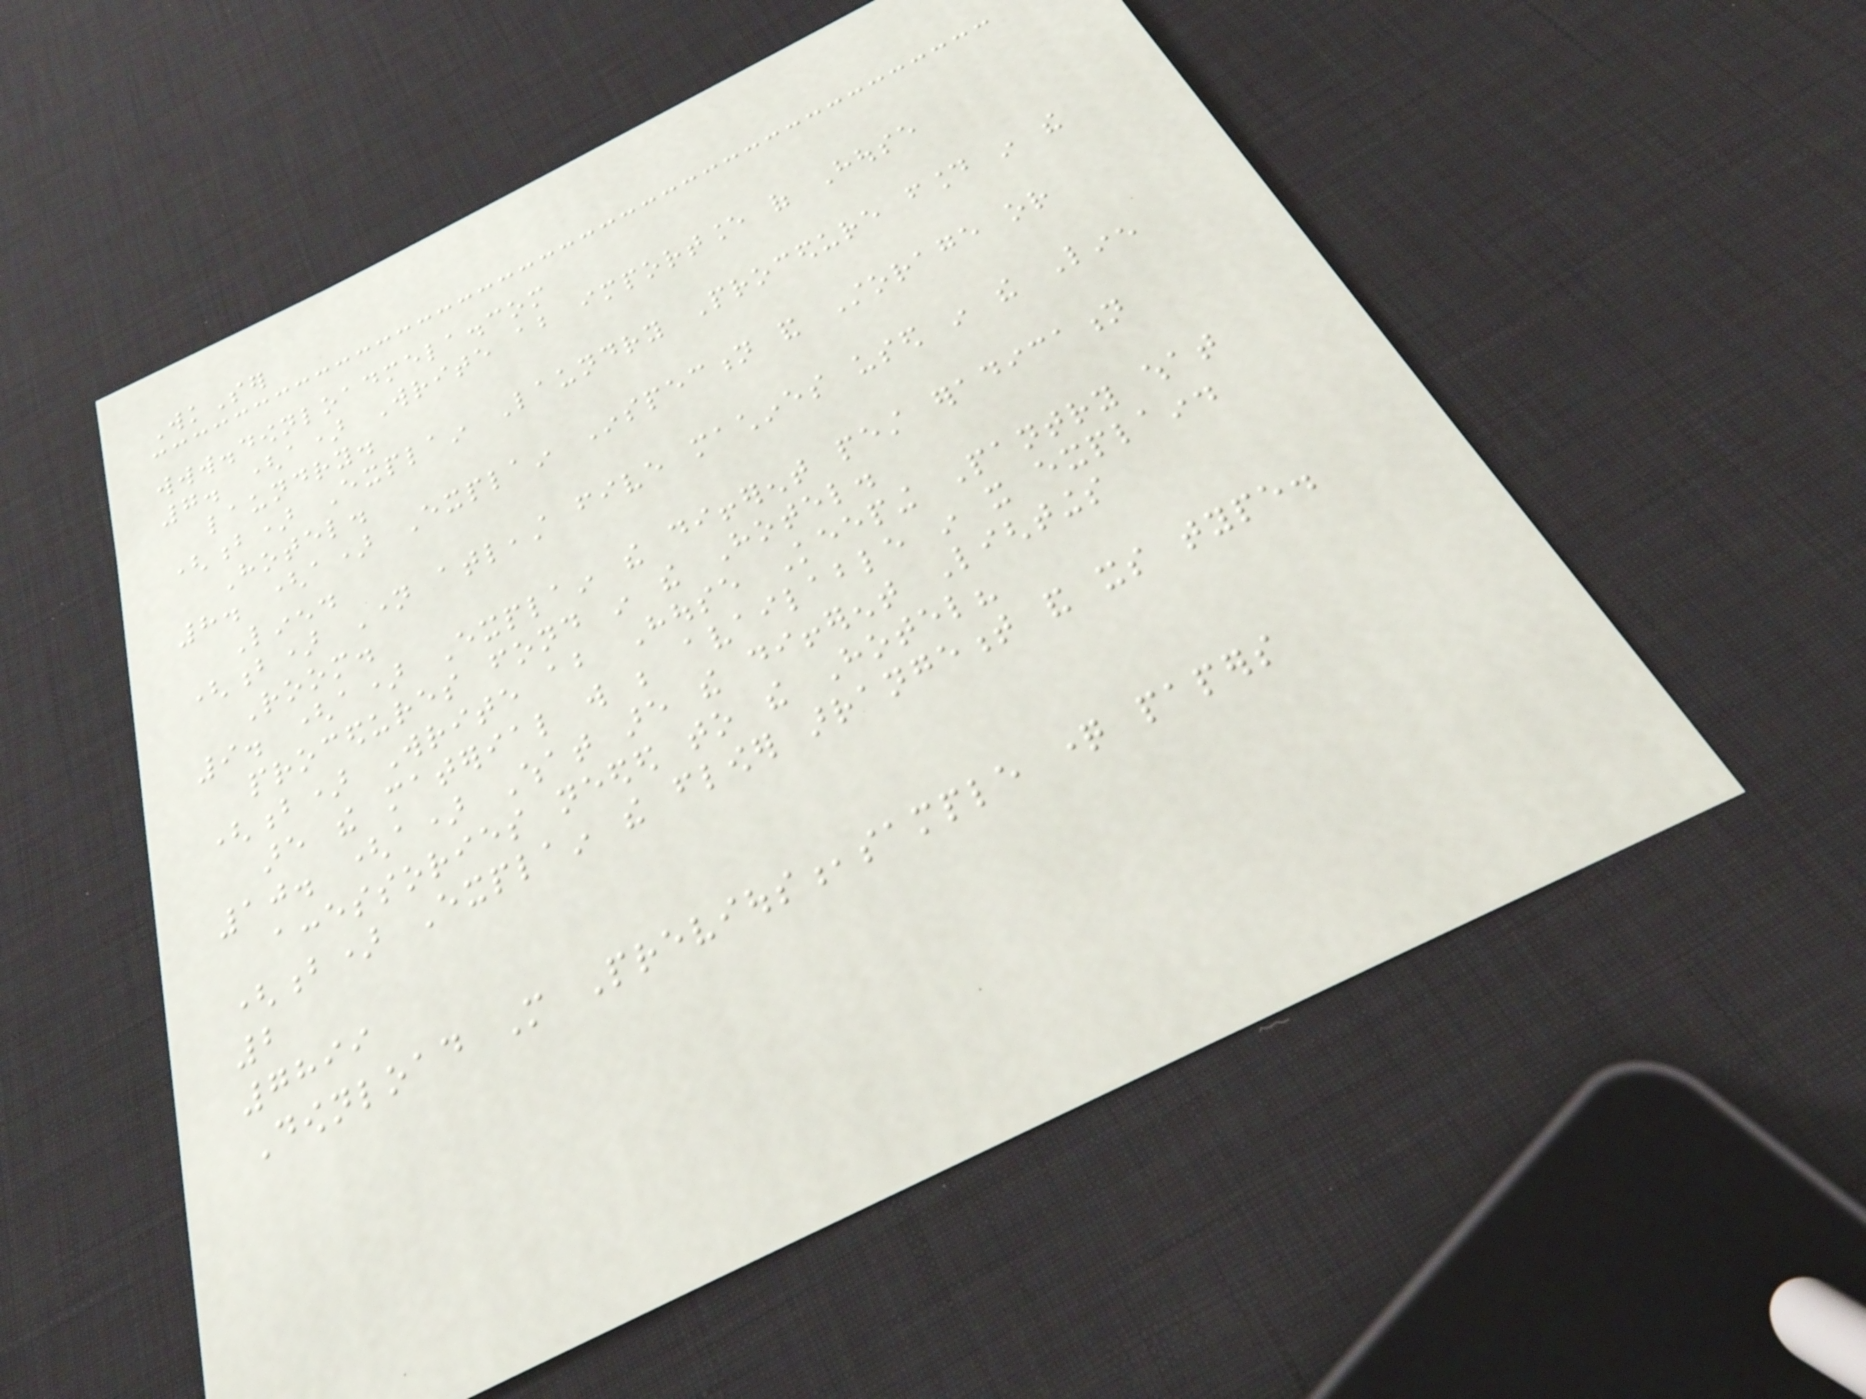WkSer
www.downloadmela.com
7. (a) Write about importance of House
laundry.
(b) Explain Laundry Procedure found in the
Hotel.
8. (a) Explain Inspection and Storage or
Linen.
(b) Name atleast five machines used in the Linen
Room.
9. (a) Explain the different pest eradication
procedures fond in the Hotel.
(b) Write about House Keeping Pantry what
are the material will be available in it explain.
10. (a) What are the different Lightings
accessories needed to the Hotel?
(b) Explain the flower arrangement and its type.
2
7899
Download More Previous,sample question papers
